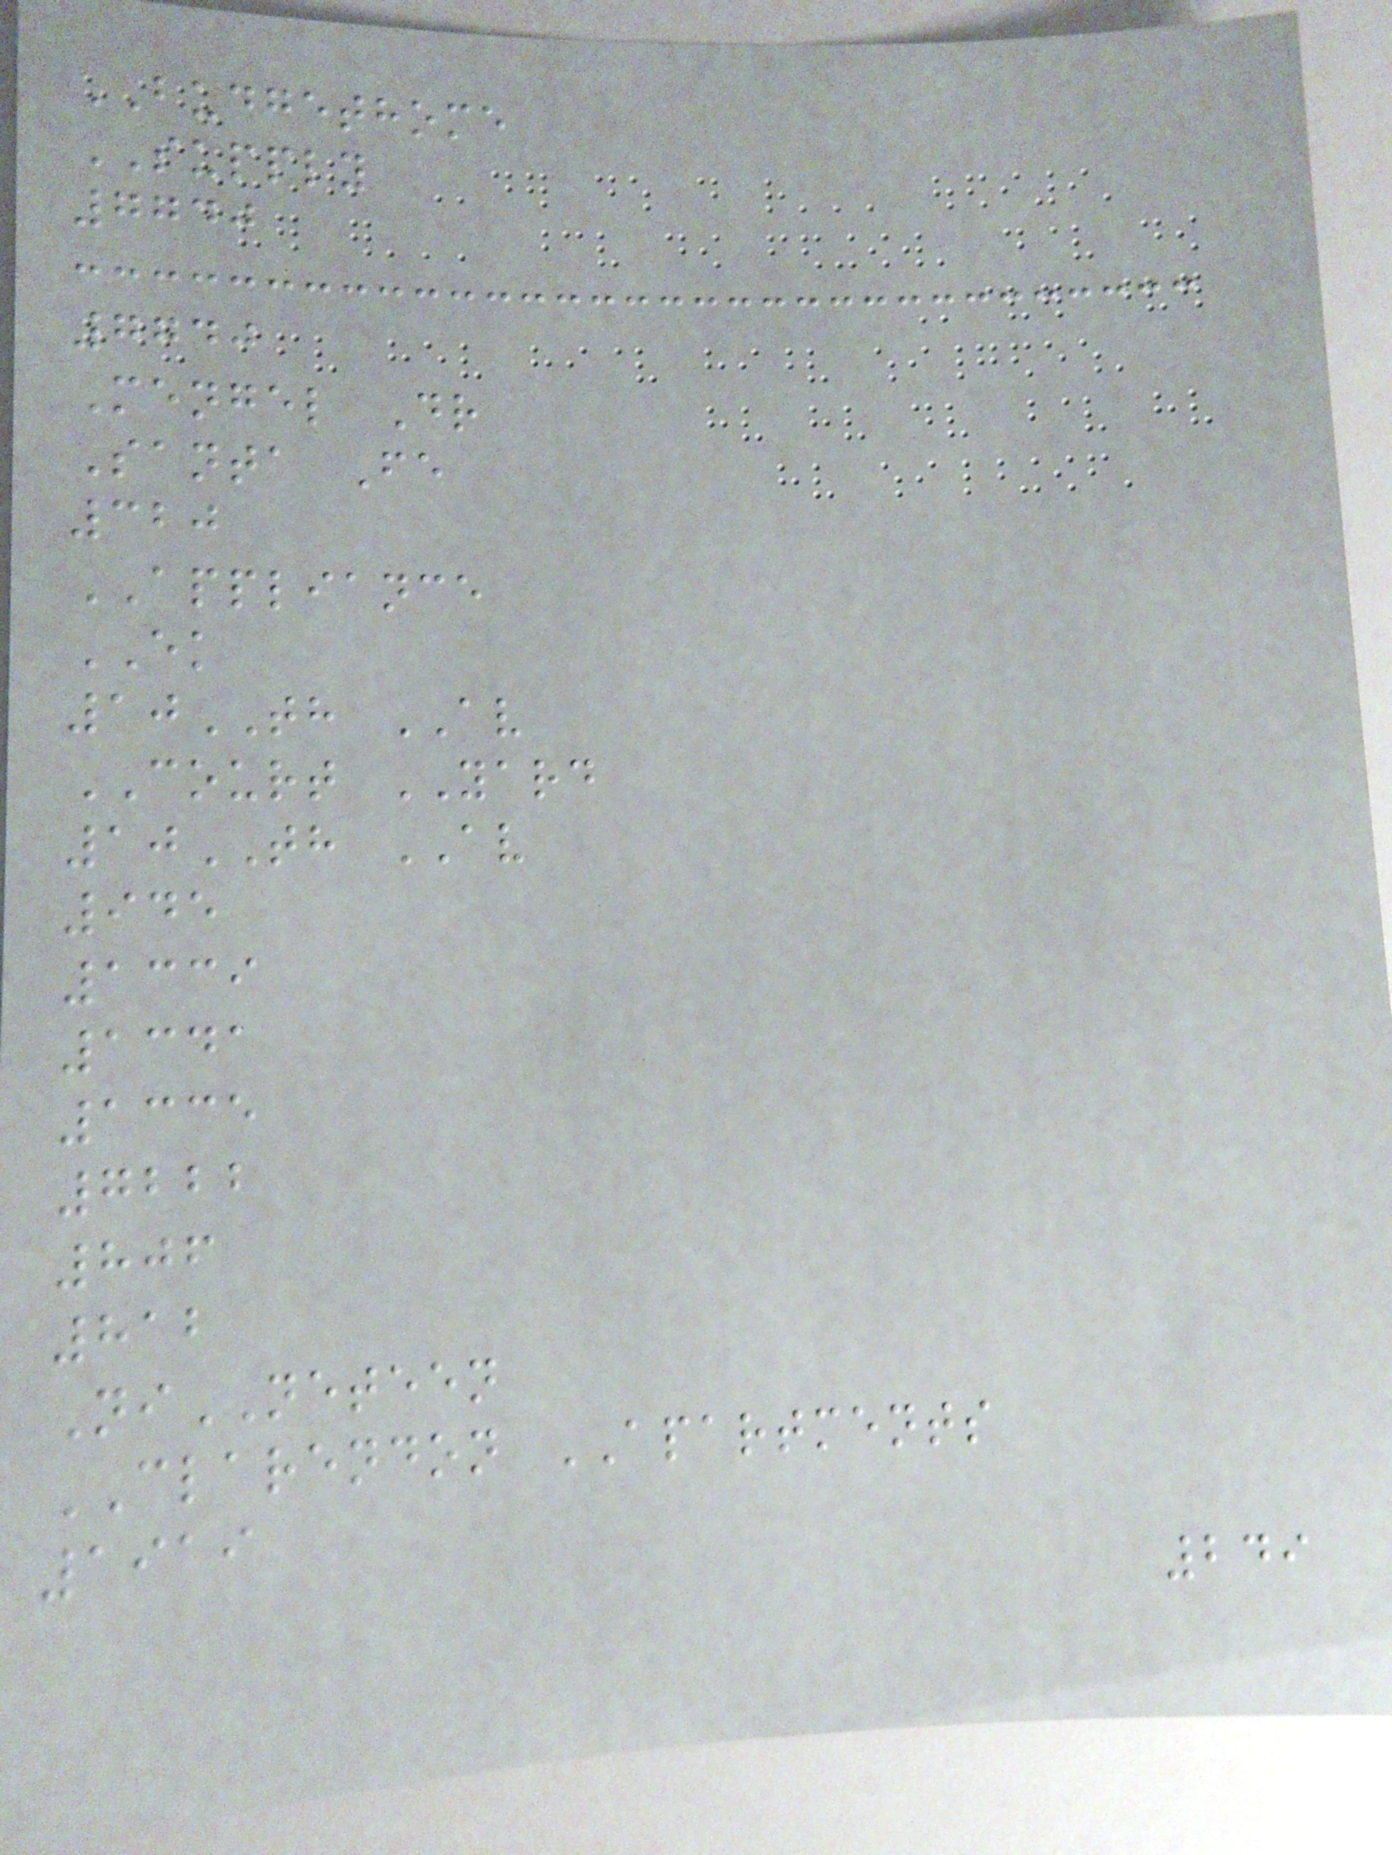BUDGETHOME
SUPPLY
7740
7740
Mengel Dr
Santa Fe
320
APPLIANCE
EK
10TH AV
COURT YARD
10TH AV
945
1339
1341
1335
7222
806
812
NiNETEEN
CLARENDON APARTMENTS
1919
249
